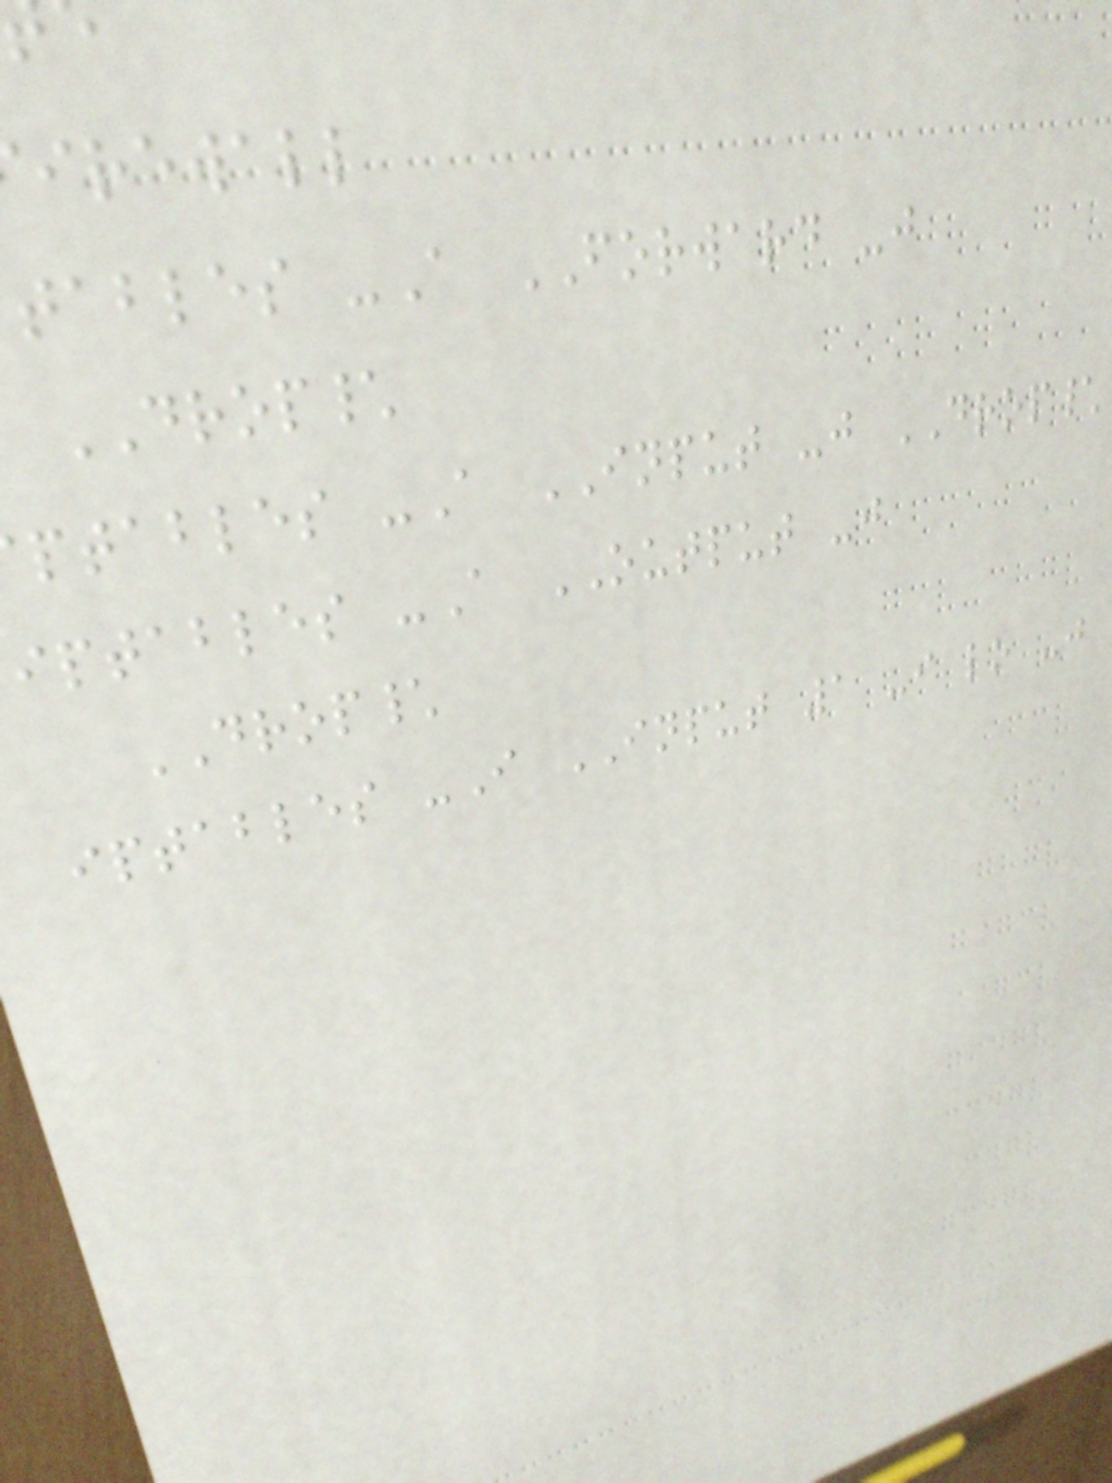irewall
tables -A FORWARD -j
DROP\
ptables -A INPUT -j DROP\
iptables -A OUTPUT -j
DROP\
iptables -I INPUT 1 -i lo -j
